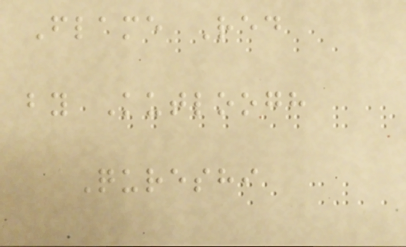Flame Red
by Kutloogh
Qureshi
